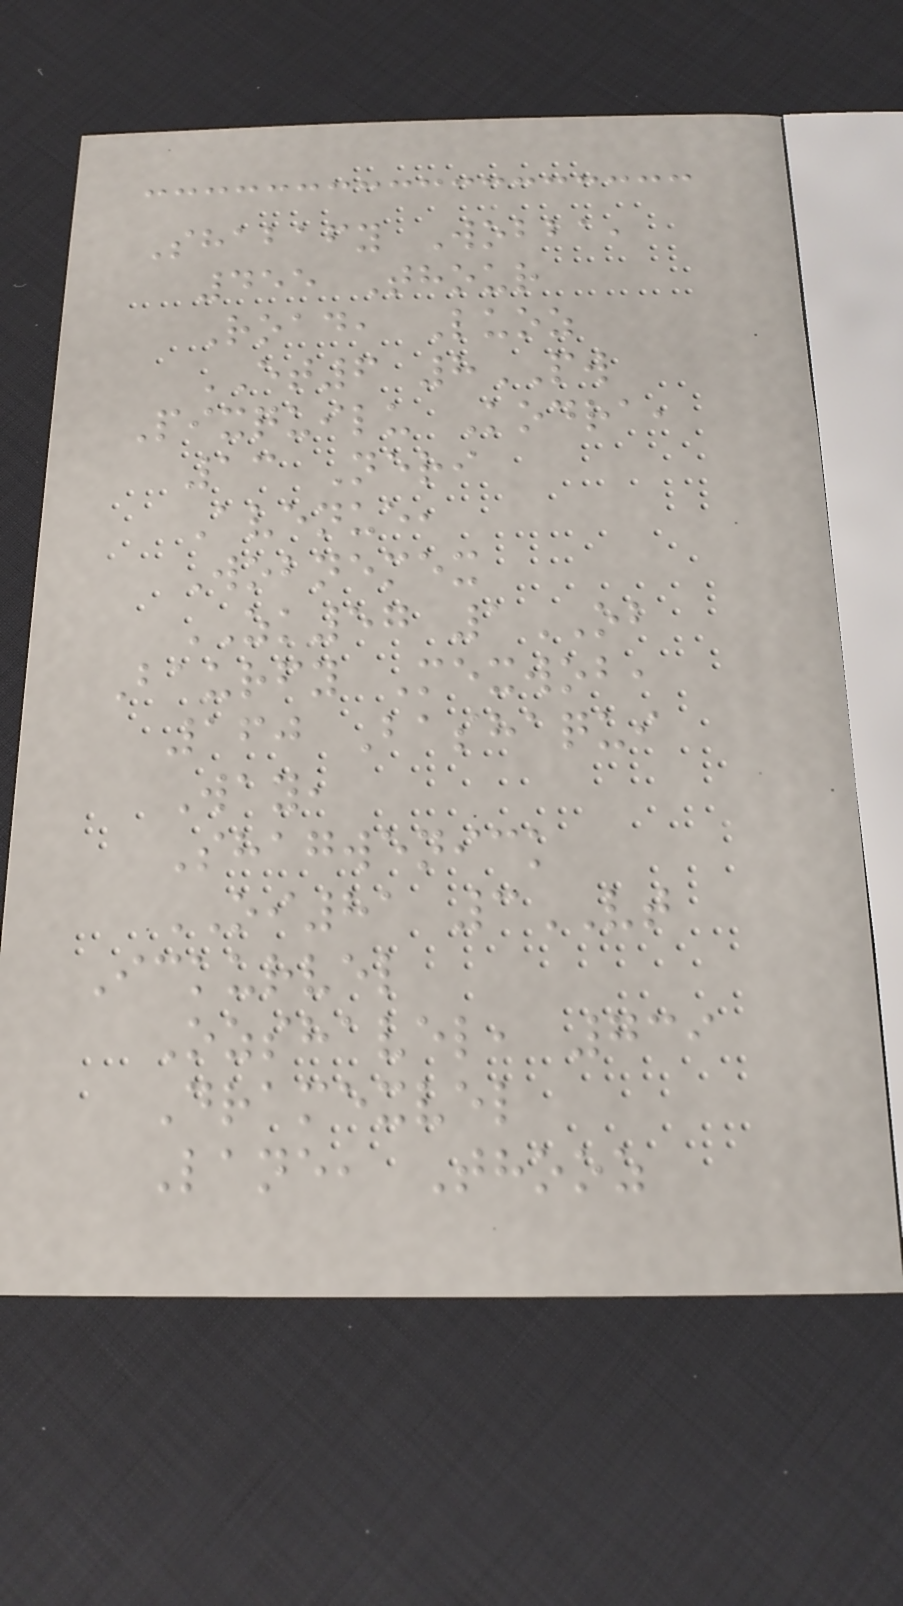Shabafy Wobba,
455 Thour
Road, Luoz
ET6 8PW
Pixquilu Kodra,
13 Neri
Avenue,
Wobnemex
ZK57 1OB
Baurfy Mexwob,
160 Bashaqui
Way,
Shagwenick
OI81 3VT
Ickurvel
Ozshavel, 739
Dramexvel
Lane, Thooz
